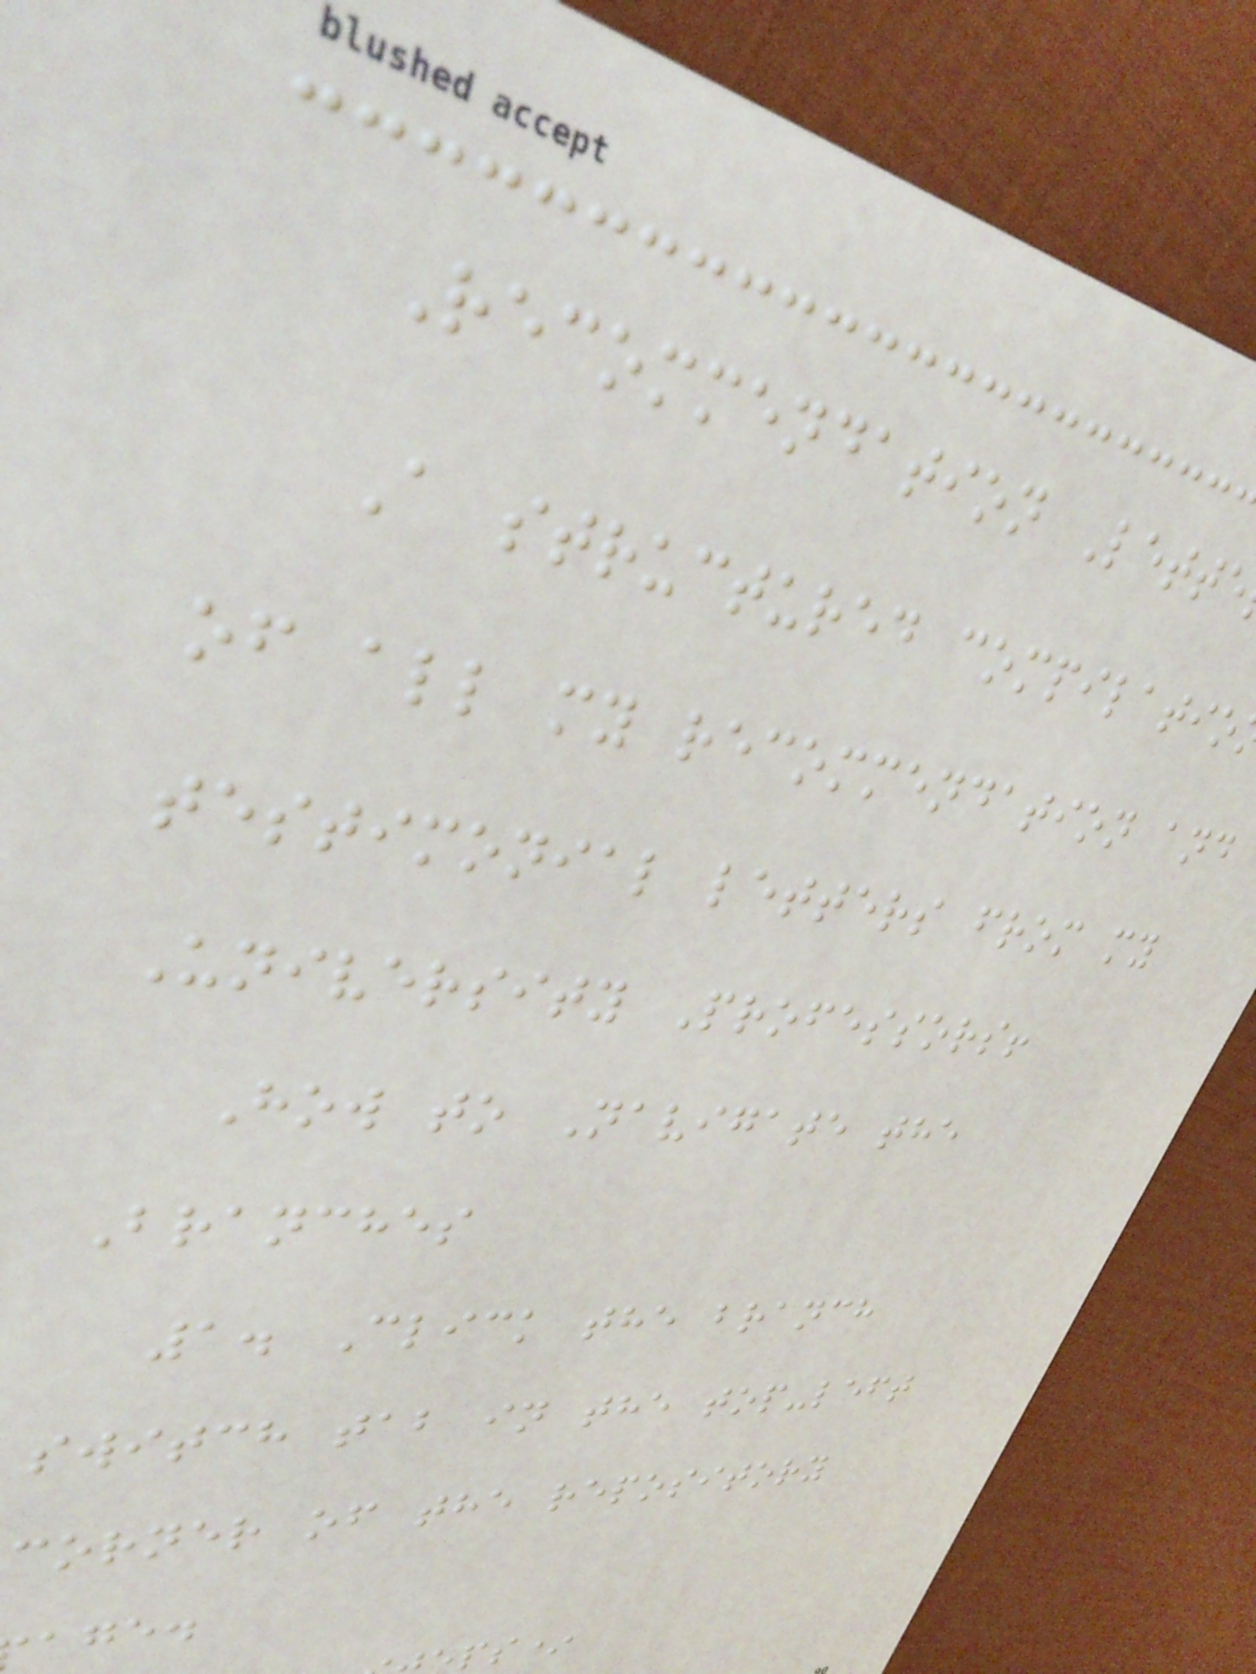Recommendation Lette
A structured compilatio
of all my recommendation and
testimonial letters from my
University Professors!
How to Navigate the
Branches
1. Click the branch
switch tab in the top-left
corner of the repository
age.
ps*
